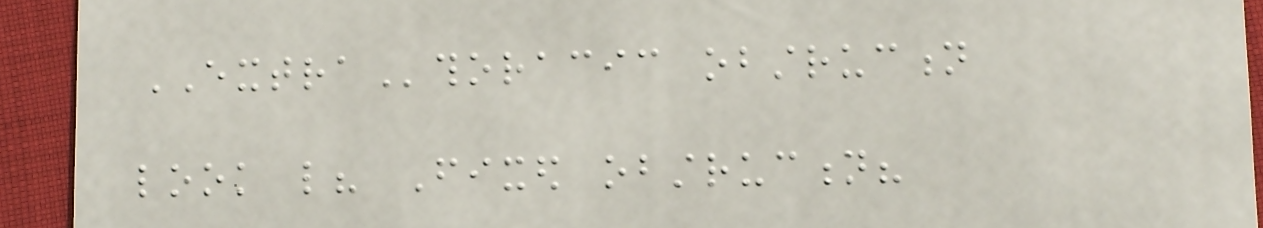EXTRAthoracic obstruction
look like? Fixed obstruction?
